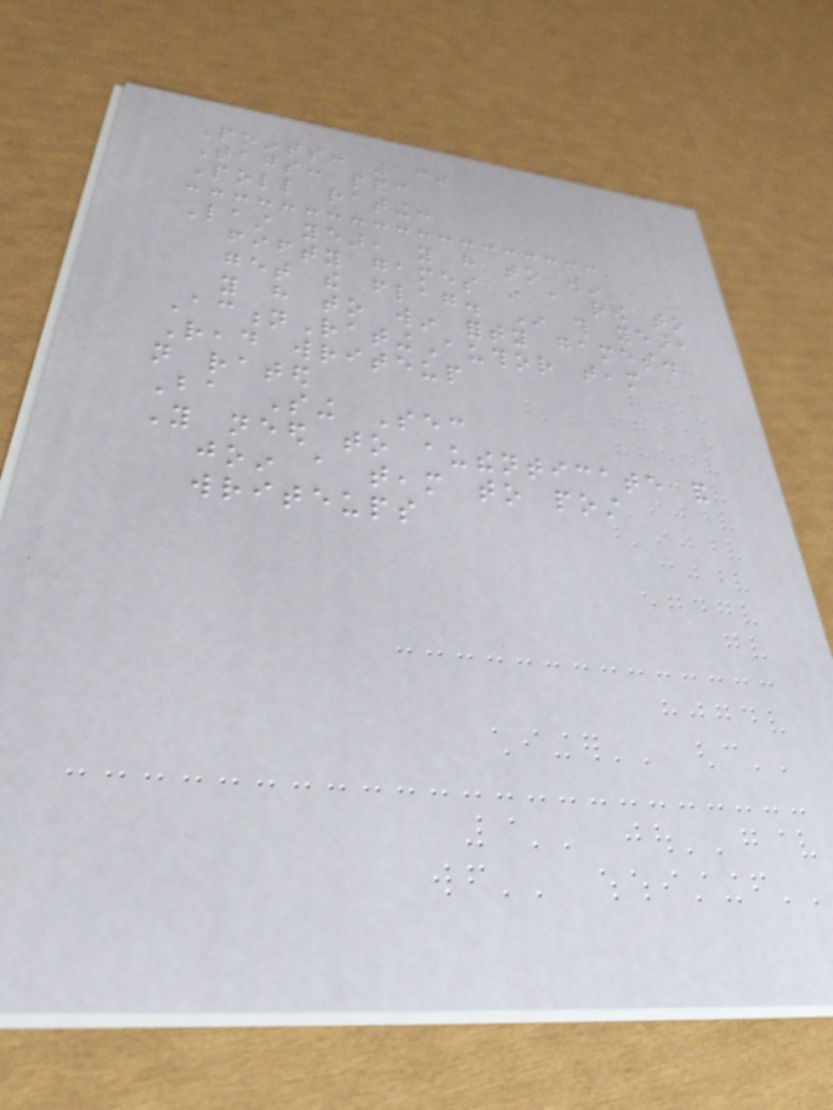Points: 130
Tags: ppc
Poll rating:
Last year, you have to win
fifty games in a row to
get the flag. In this year,
you have to win forty games.
ActionRatingAuthor team
Read writeup
not rated
Ba Sing Sec
You need to authenticate and
join a team to post
writeups
